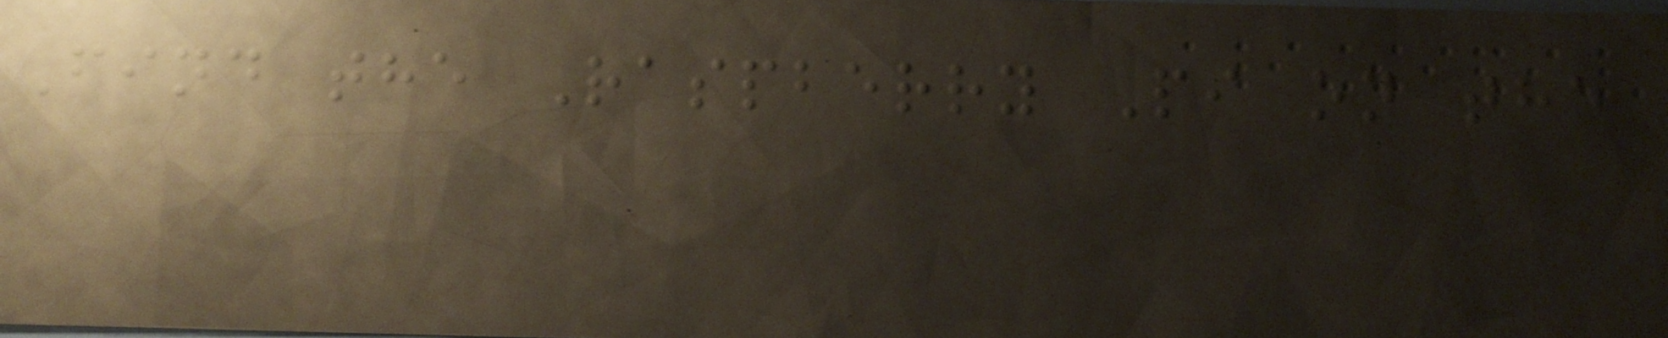Find the Raspberry Pi on the
